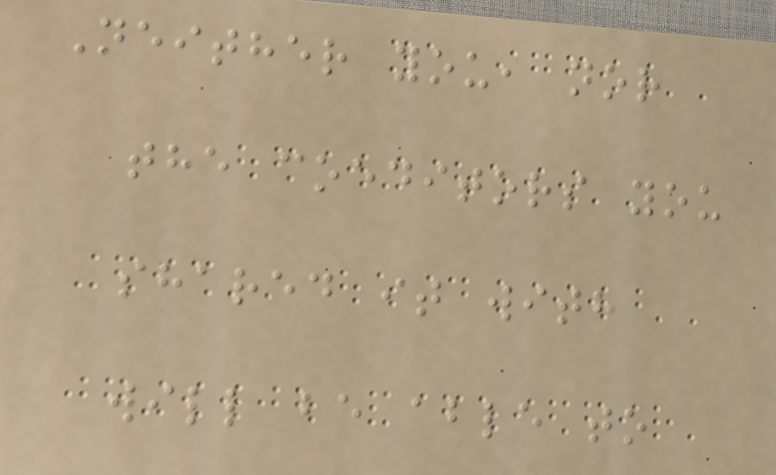Neither you, nor
the coeditors you
shared it with
will be able to
